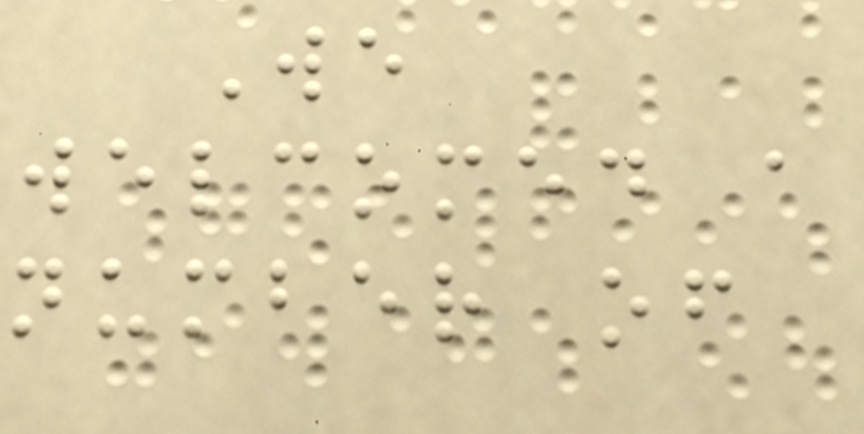We
welcomed a
number of
